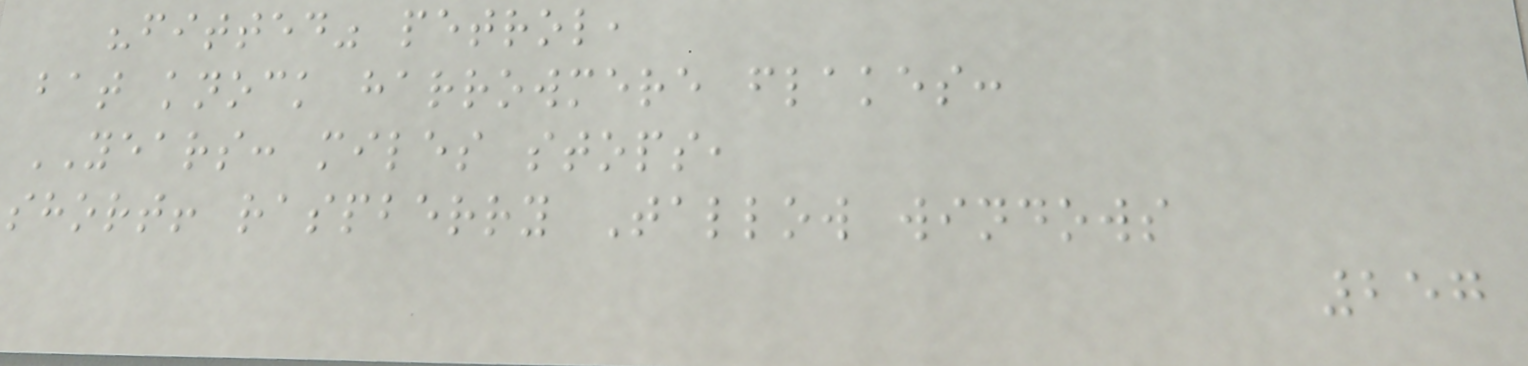"fitted" petrol,
bat knock harrowmere flakes:
YEARS: miles stops,
short! raspberry Tallow windows
257
